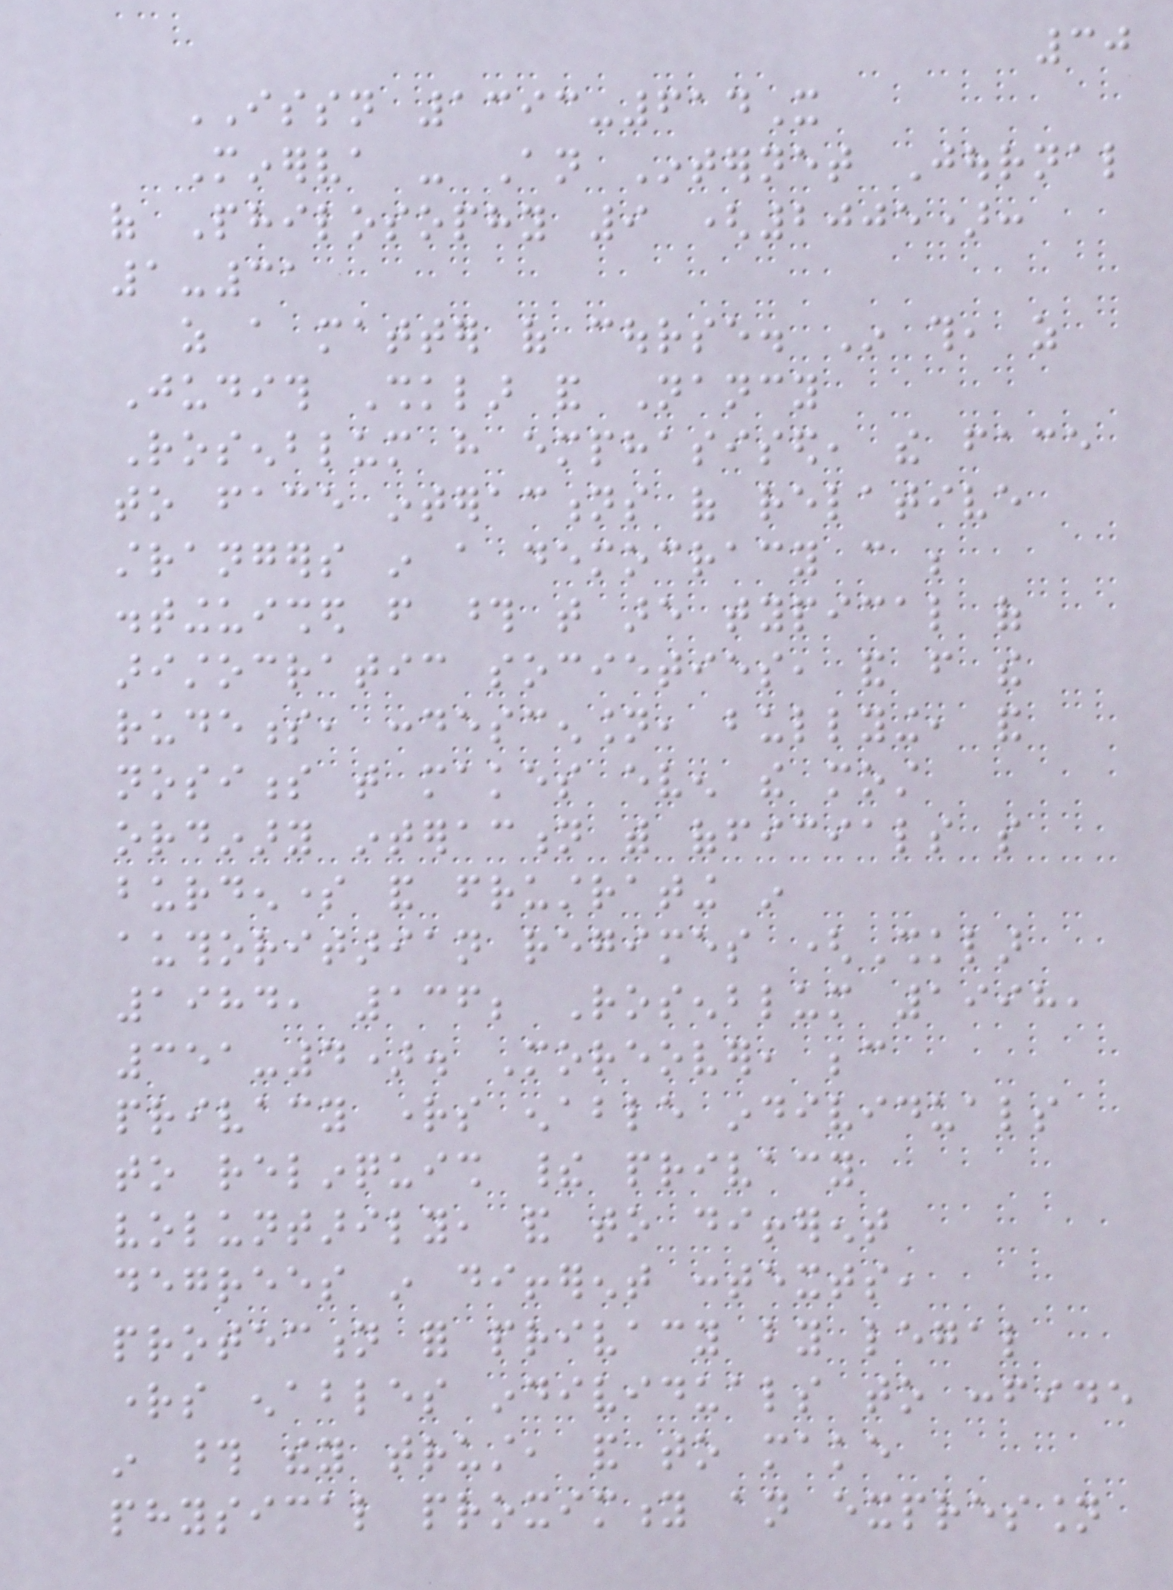30
ISSN 1393-614X
Minerva - An Internet Journal
of Philosophy 9 (2005):
1-31
as a matter of course. In this, as
Judith Shklar and Nancy
Rosenblum have emphasised, the face
to face interactions of relative
strangers in a democracy can be
distinguished from those that are typical of
aristocratic societies, and from the
rudeness, condescension, bullying, and
nosiness that makes even the most
ordinary interaction with officials so
burdensome and frustrating in
authoritarian regimes (Shklar
1984, 136; Rosenblum 1998,
351-4). Moreover, because
privacy rights enable individuals
to relinquish their privacy
voluntarily, and to different
degrees in different contexts,
protection for privacy by legal
rights enables individuals to confide
in those they trust, and to make
physical proximity an expression
